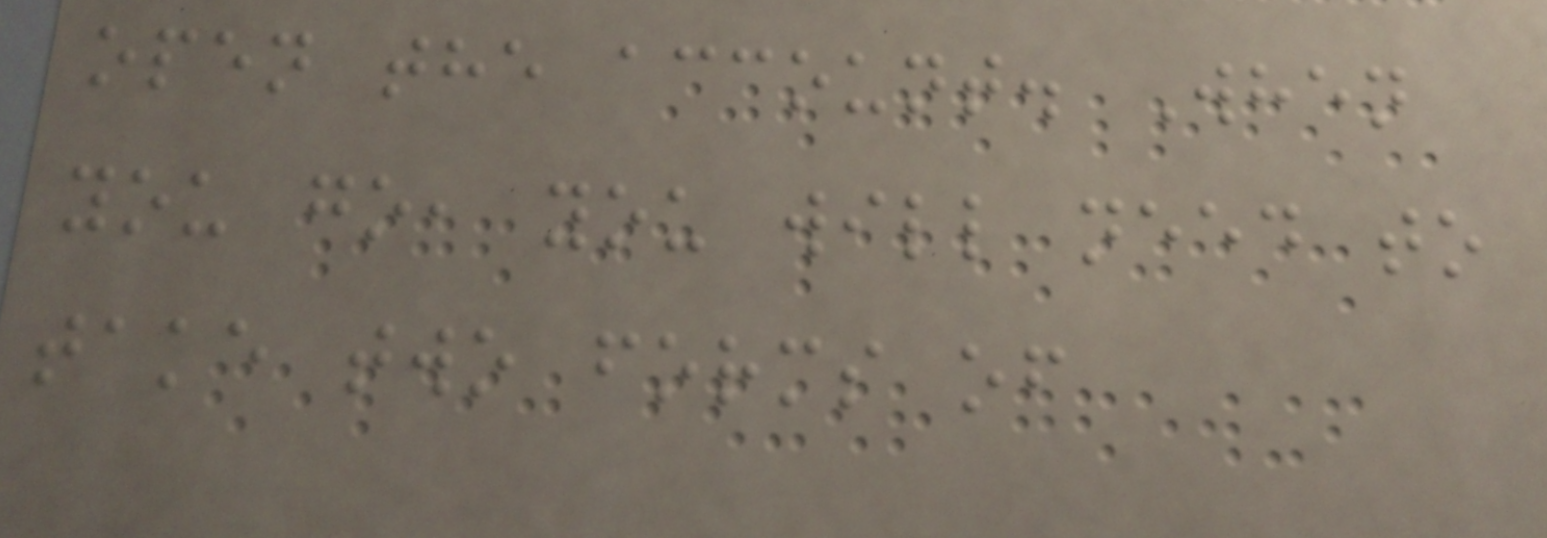open the account. When
you go, you will need to
take two forms of
